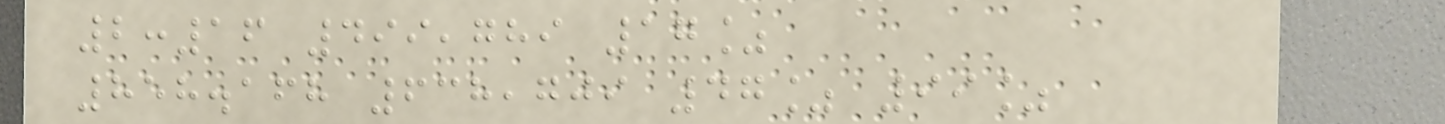2:16 499,789 17%
858.168 638,709 47% 99%
